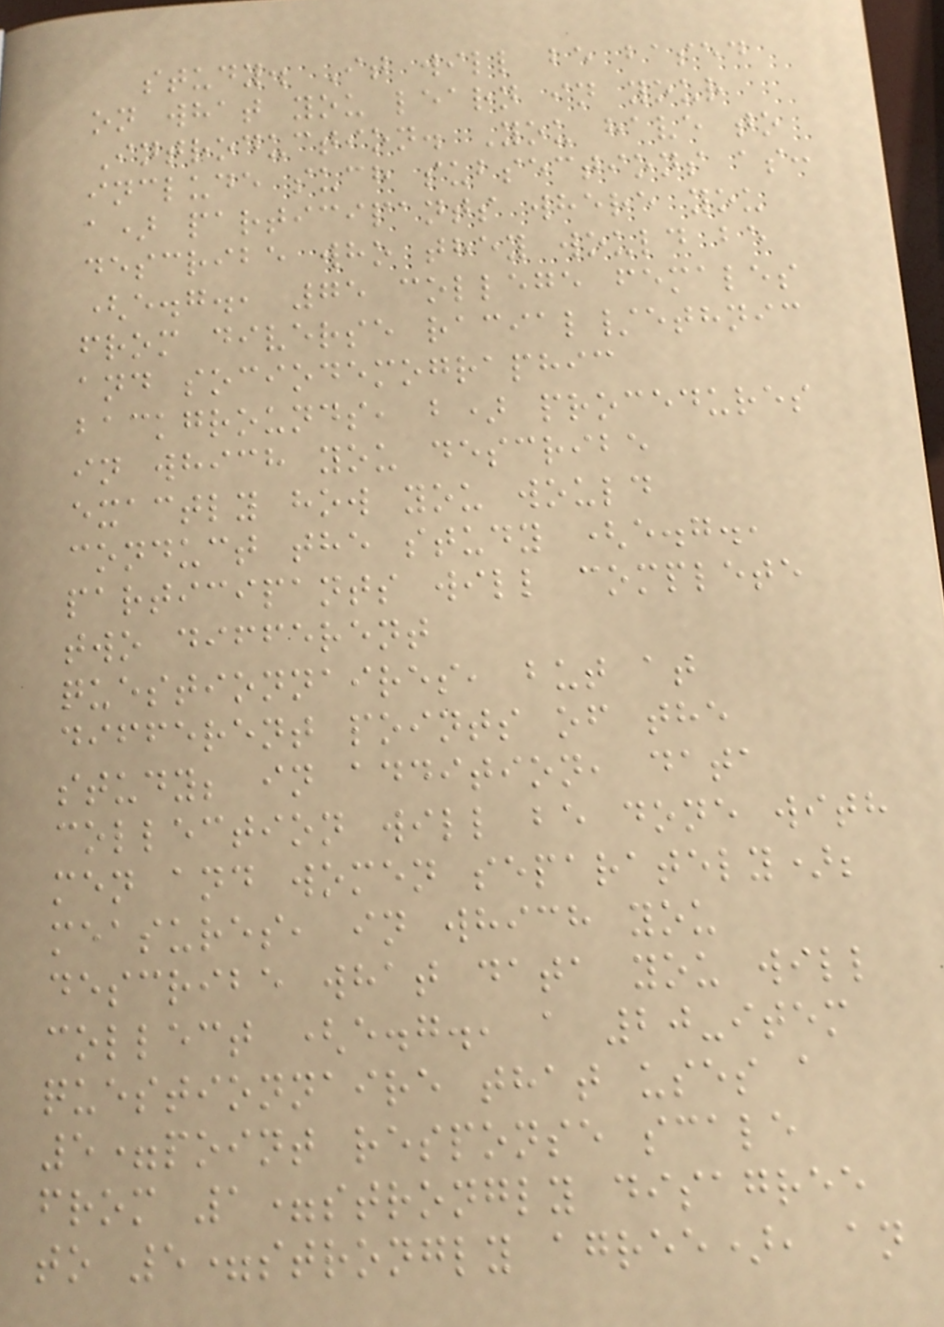study. It will be based
on what you learn in your
Introduction. You have to
include such subsections as:
a) participants where you
describe who they would be
(e.g., 75 college females
from diverse racial/ethnic
and sociodemographic
backgrounds, b) procedures
in which you describe
exactly how you would
conduct the study (e.g.,
participants will complete
two different
questionnaires, but at
different points of the
study; in addition, data
collection will be done with
men and women separately);
measures, in which you
describe what data you will
collect (e.g., a 20-item
questionnaire that uses a
5=point response scale
from 1=strongly disagree
to 5=strongly agree), an
